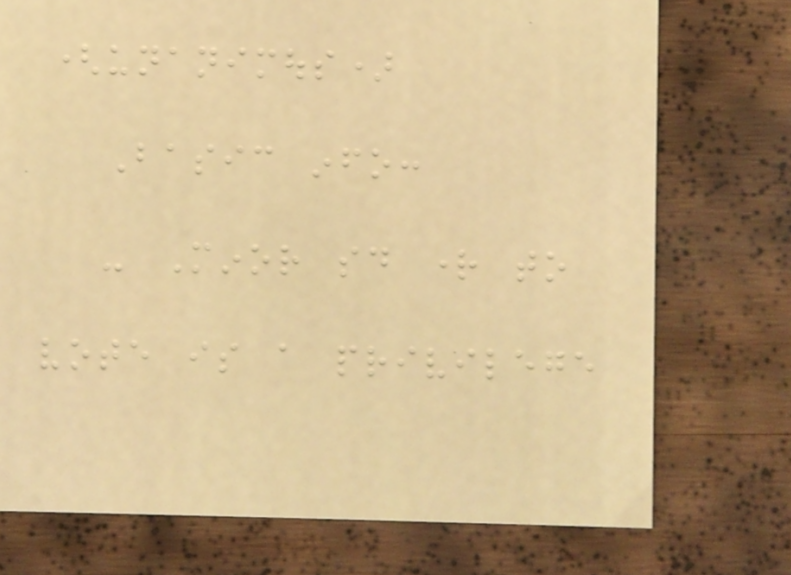(unanimous)
Basic info:
- Minor said right to
vote is a privilege
